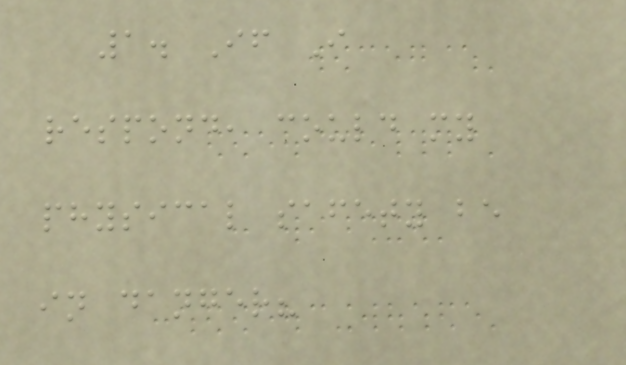1. If I
respond, could my
physical safety be
in danger?
